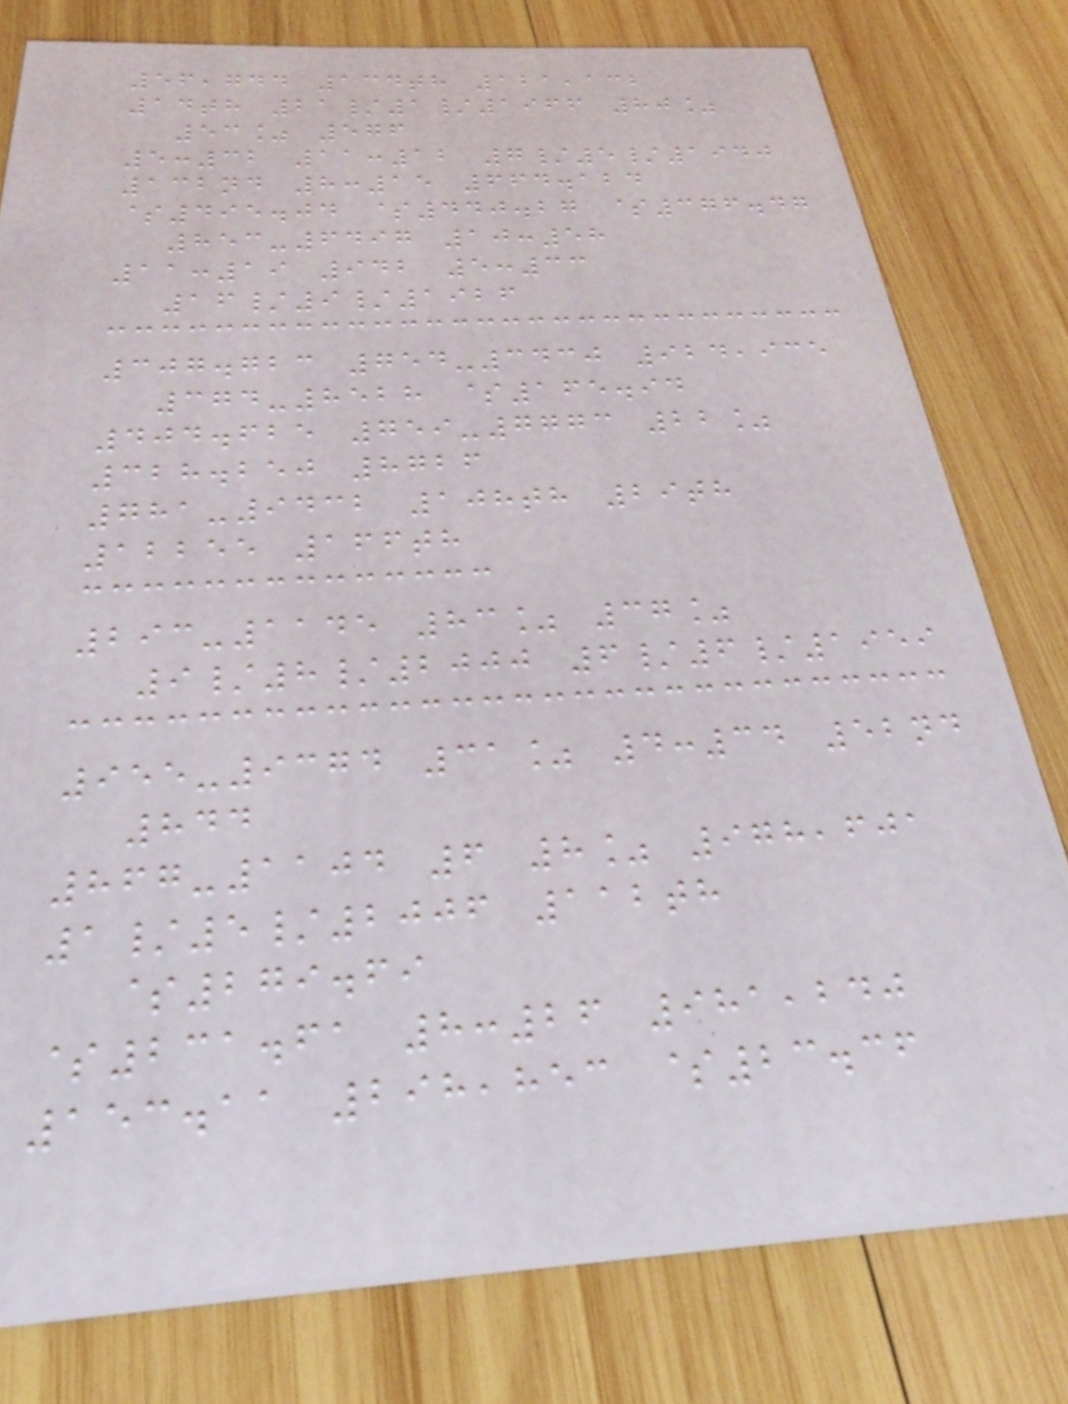56,744 134th 121,132
14th 21/1/1966 80%
53% 576
5:32 11:12 7/5/1940
132nd 8:15 664.124
$495.04 $440.27 $376.47
853-6497 10:58
11:19 942 5:33
16/9/1926
307.723 754-3430 924,935
374-8528 $165.94
404.625 759-7773 22%
328.250 8726
781-9432 108th 29th
12255 166th
293-1145 83% 37%
9/8/2000 6/6/1959
955-9374 31% 4:34 52nd
844
867-1104 6 8% 978,601
1/5/2006 112th
$279.69
$231.61 8:26 981,240
153.11 298,853 $23.36
